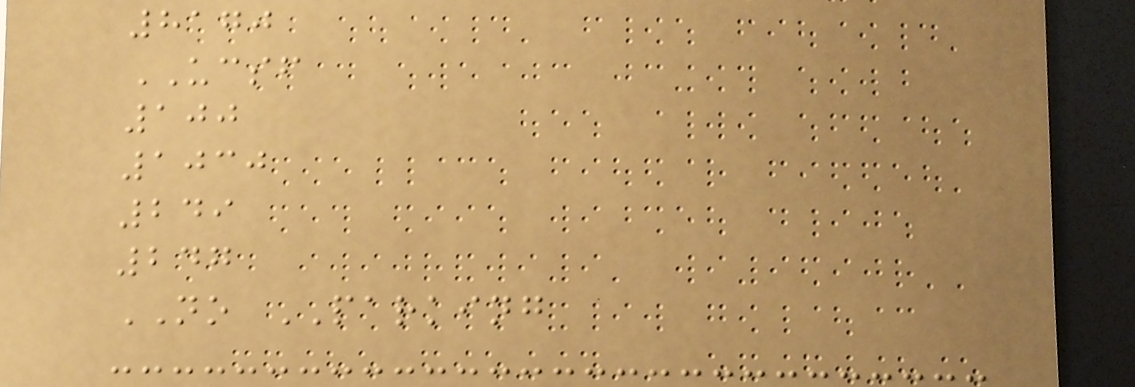8170
UCSF
100
1030
249
247
NO PARKING
